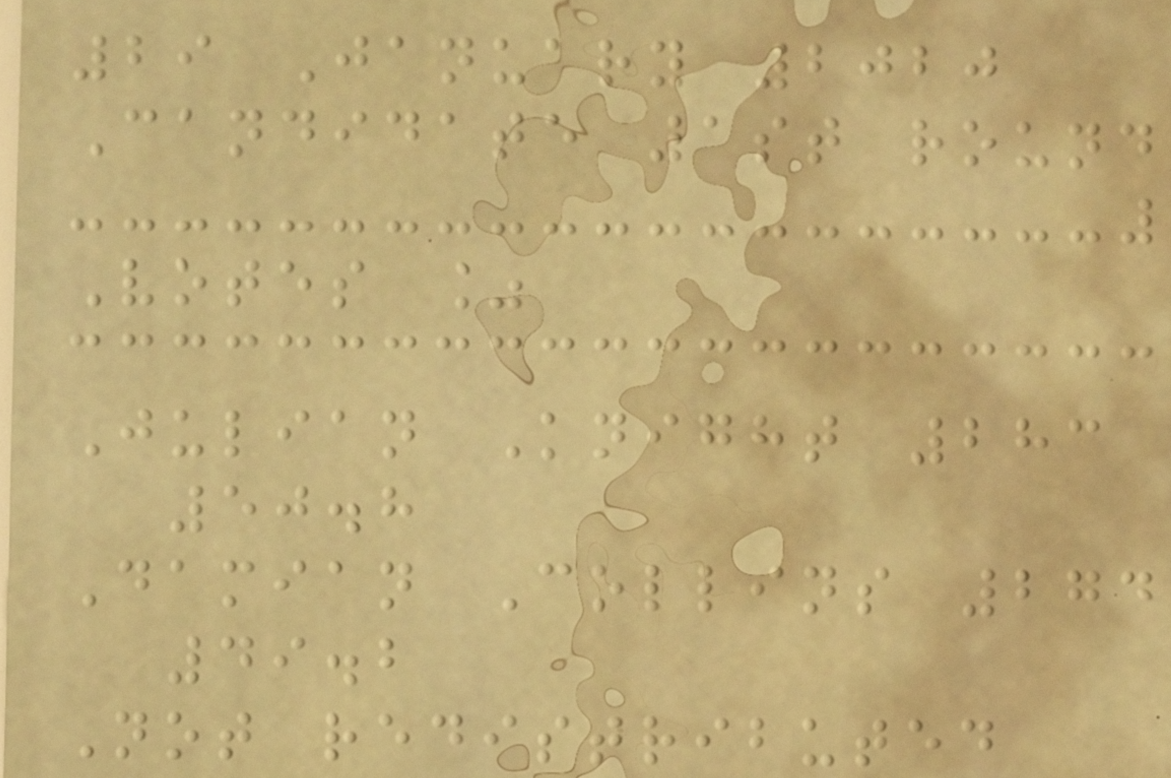29 January 2020
Candidate 1st round
Votes %
Julian Knight 283
50.8
Damian Collins 274
49.2
Not redistributed
